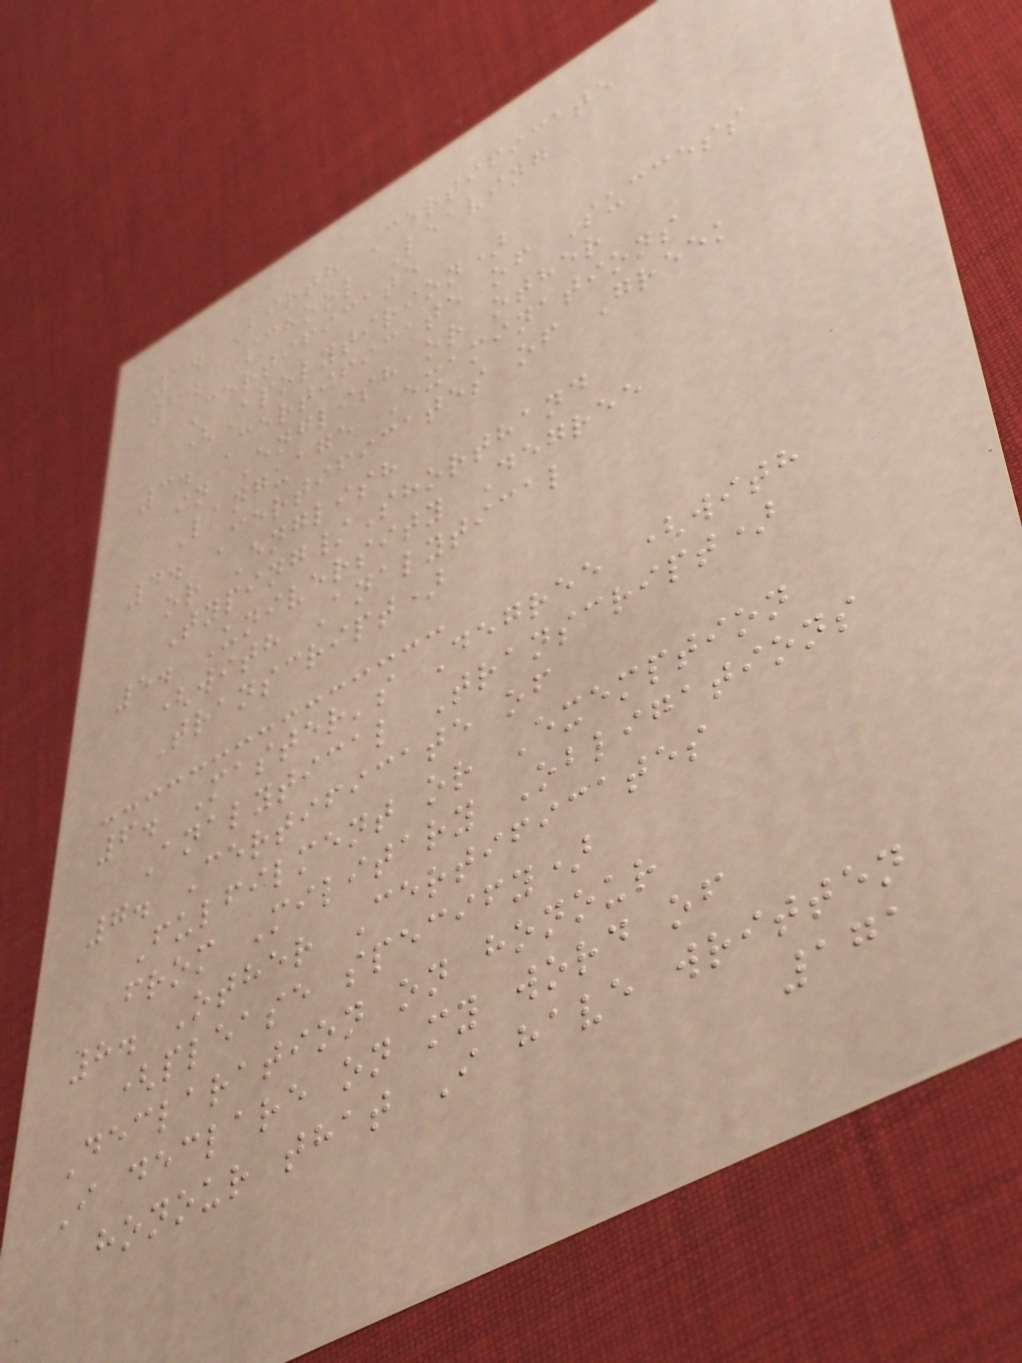1. Birth Certificate
2. School Leaving
Certificate
(Apolytirion)
3. Certificate of Success
in English or other
Language Examinations
4. Certificates of Greek
or English
Typing/Shorthand
5. University Degree
(with Analytical
Transcript)
6. Master's Degree (with
Analytical Transcript)
7. Certificate of
Fulfilment or Exemption
from Military Obligations
8. Other Certificates
(please specify)
Declaration on honour
I declare on my word of
honour that I have written
171
